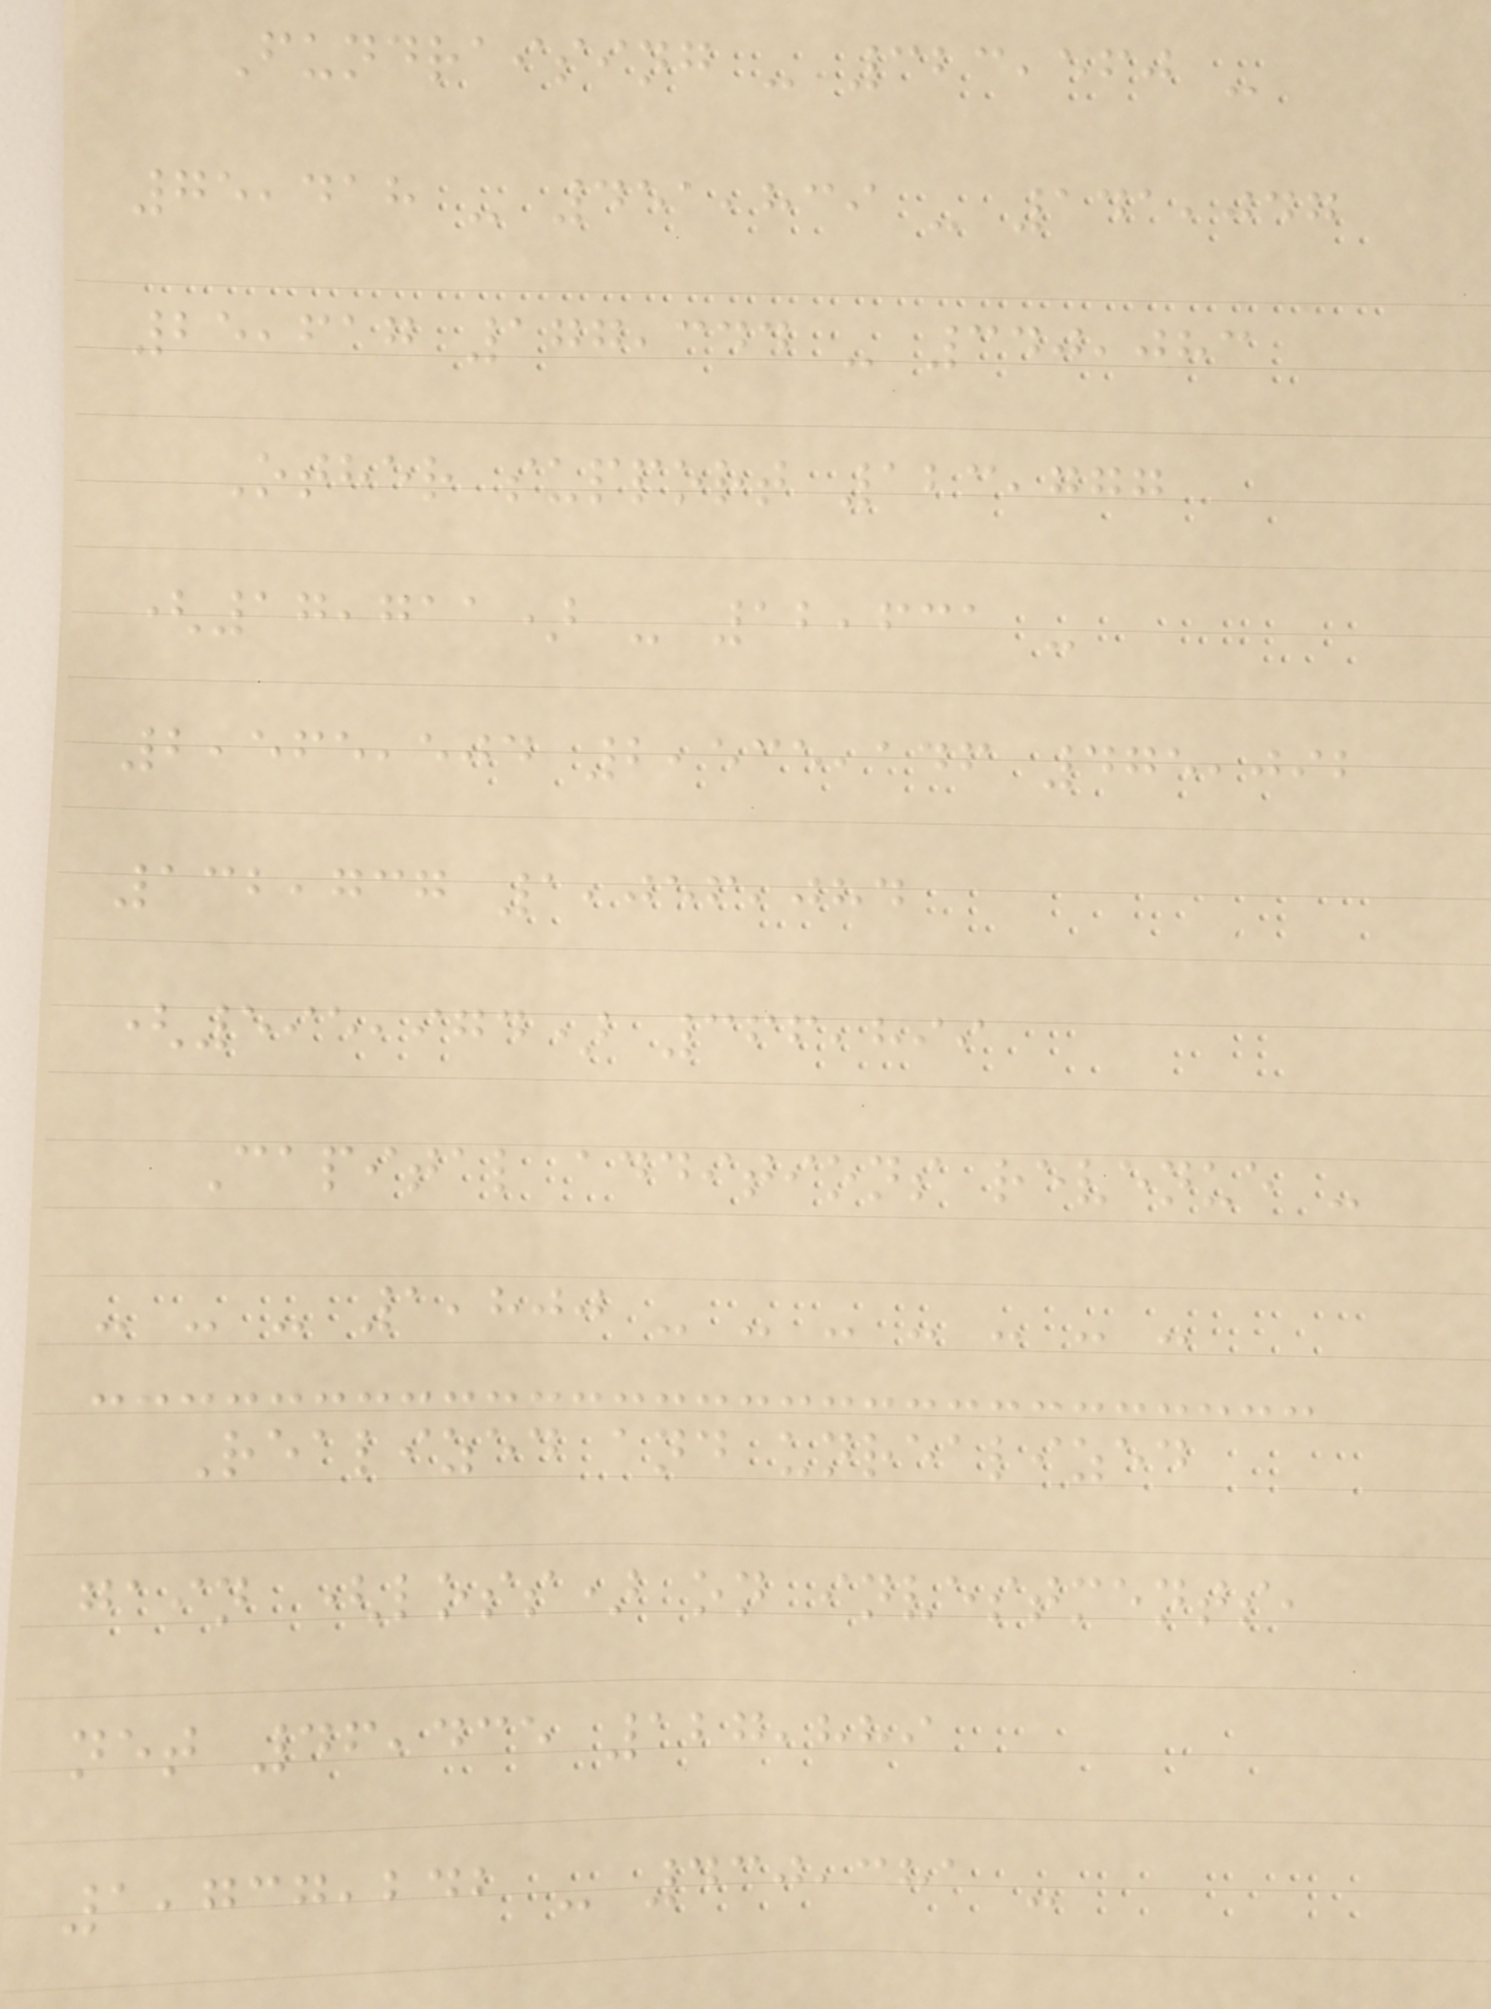Fundraising - 323,560 -
75,418 - 451,839 - 141,047
25,617 177,344 - 340,083
Other support 123,777
(17,711) - 12,631 -
2,565,504 2,535,146 475,092
132,737 1,056,084
(595,974) 366,899
Capital additions revenue -
- - - 1,800 - - - - - - -
Realized and unrealized
gain (loss) on investments,
net 46,435 127,889
1,737,242 - 430,381 -
